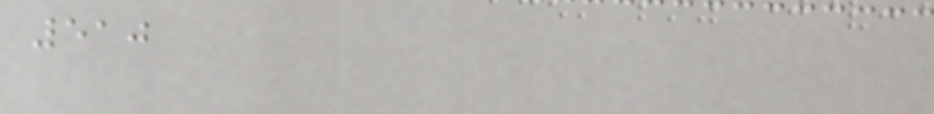510
